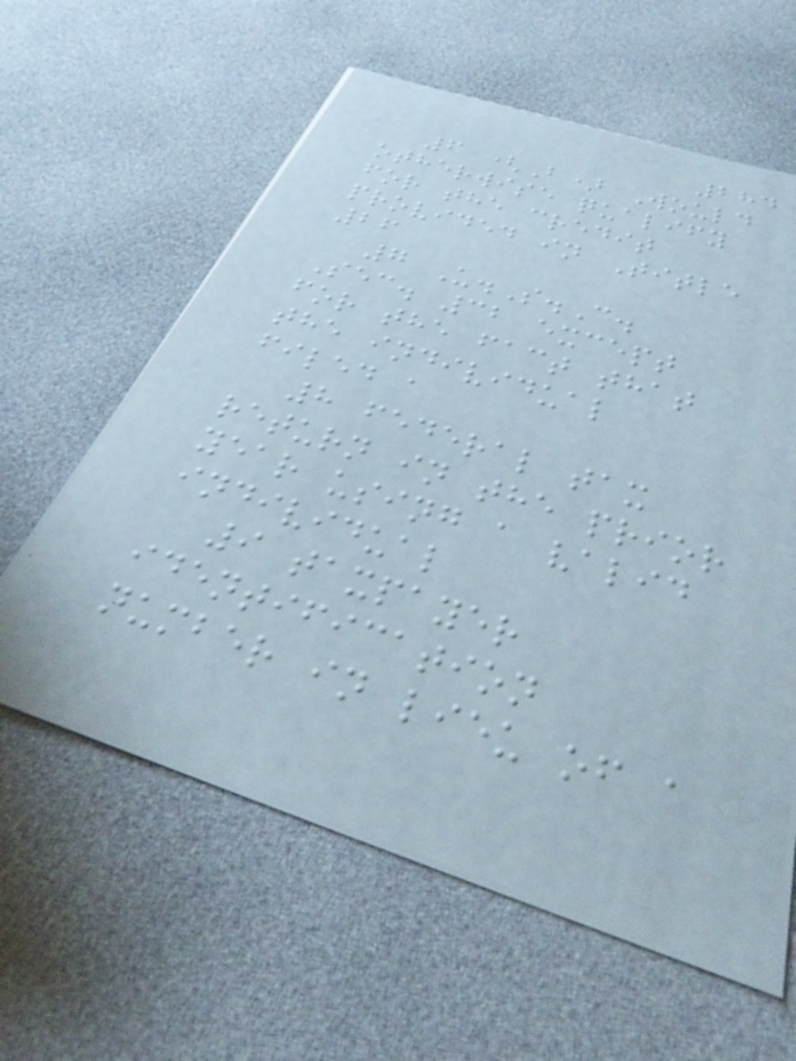284
6 (B) Would
otherwise qualify
for the credit
provided in Title
26
7 U.S.C.
Sec. 32 except
for the fact that
the individual
filed a
8 federal tax
return in the prior
year using a valid
individual
9 taxpayer
identification
number in lieu of a
